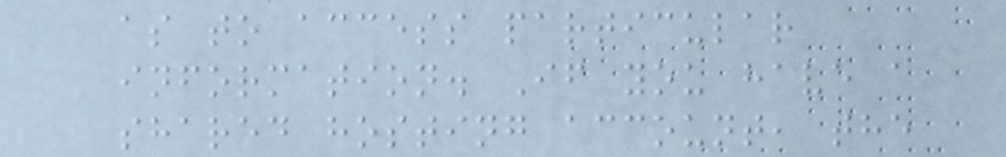as to access particular
information. If you have a
shared hosting account, the
